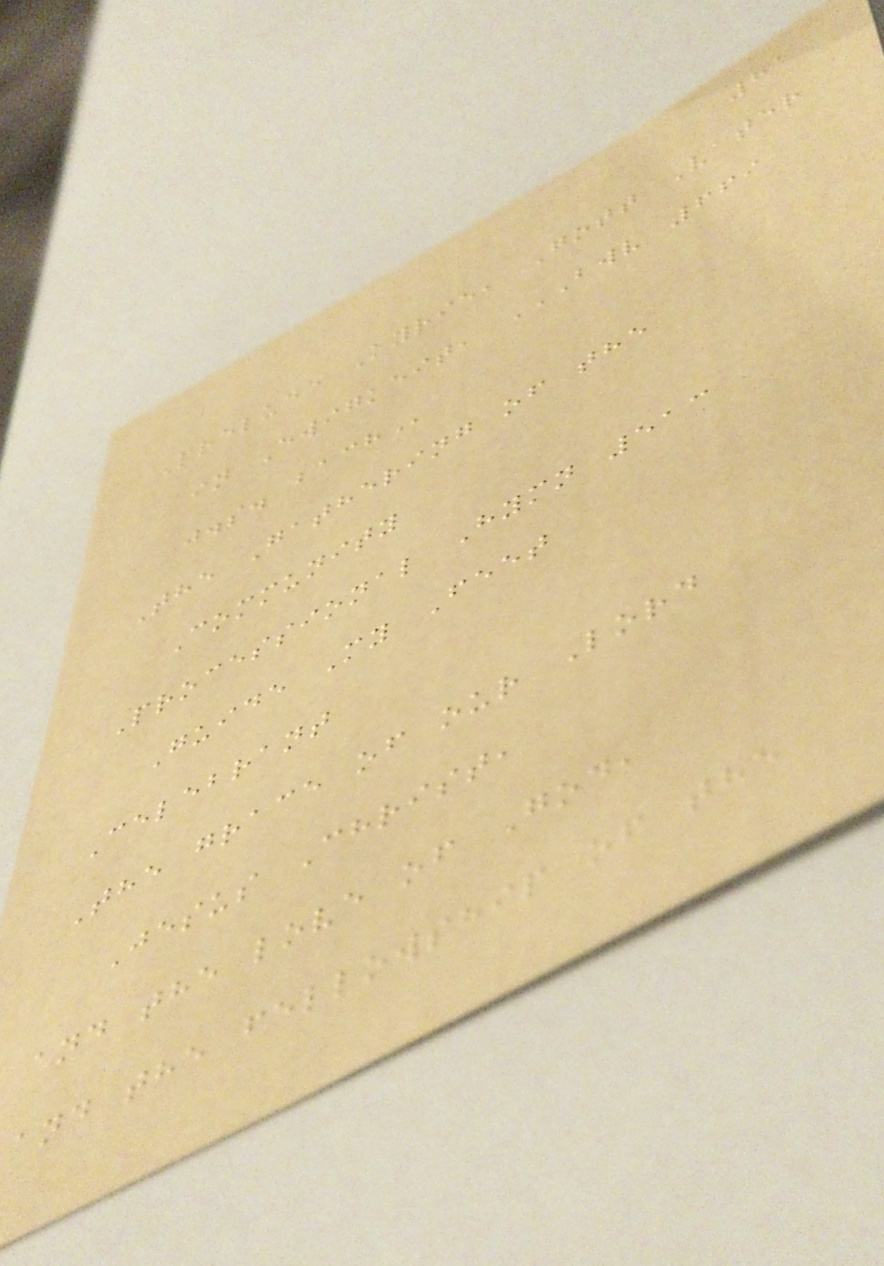81
Prelude Kyrie, Gott Vater
in Ewigkeit, BWV 669
J.S. BACH
The Gathering of the
Community
Processional Hymn 513
Guide My Feet
Celebrant
The grace of our Lord
Jesus Christ,
and the love of God,
and the fellowship of the
